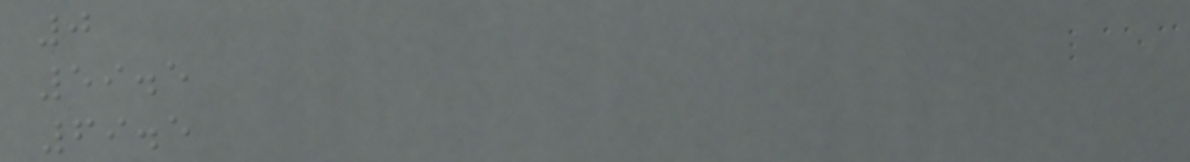0
59.5
69.5
